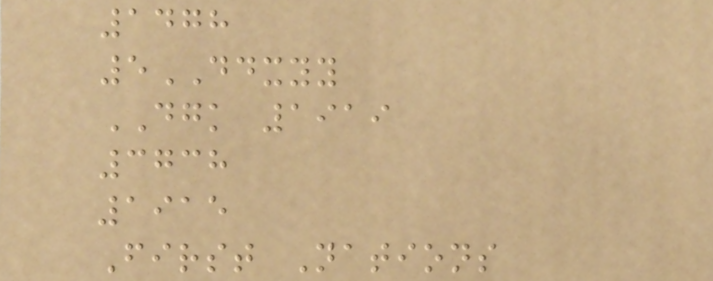1478
5DDXYY
DGK 1919
3738
1915
First Nations
